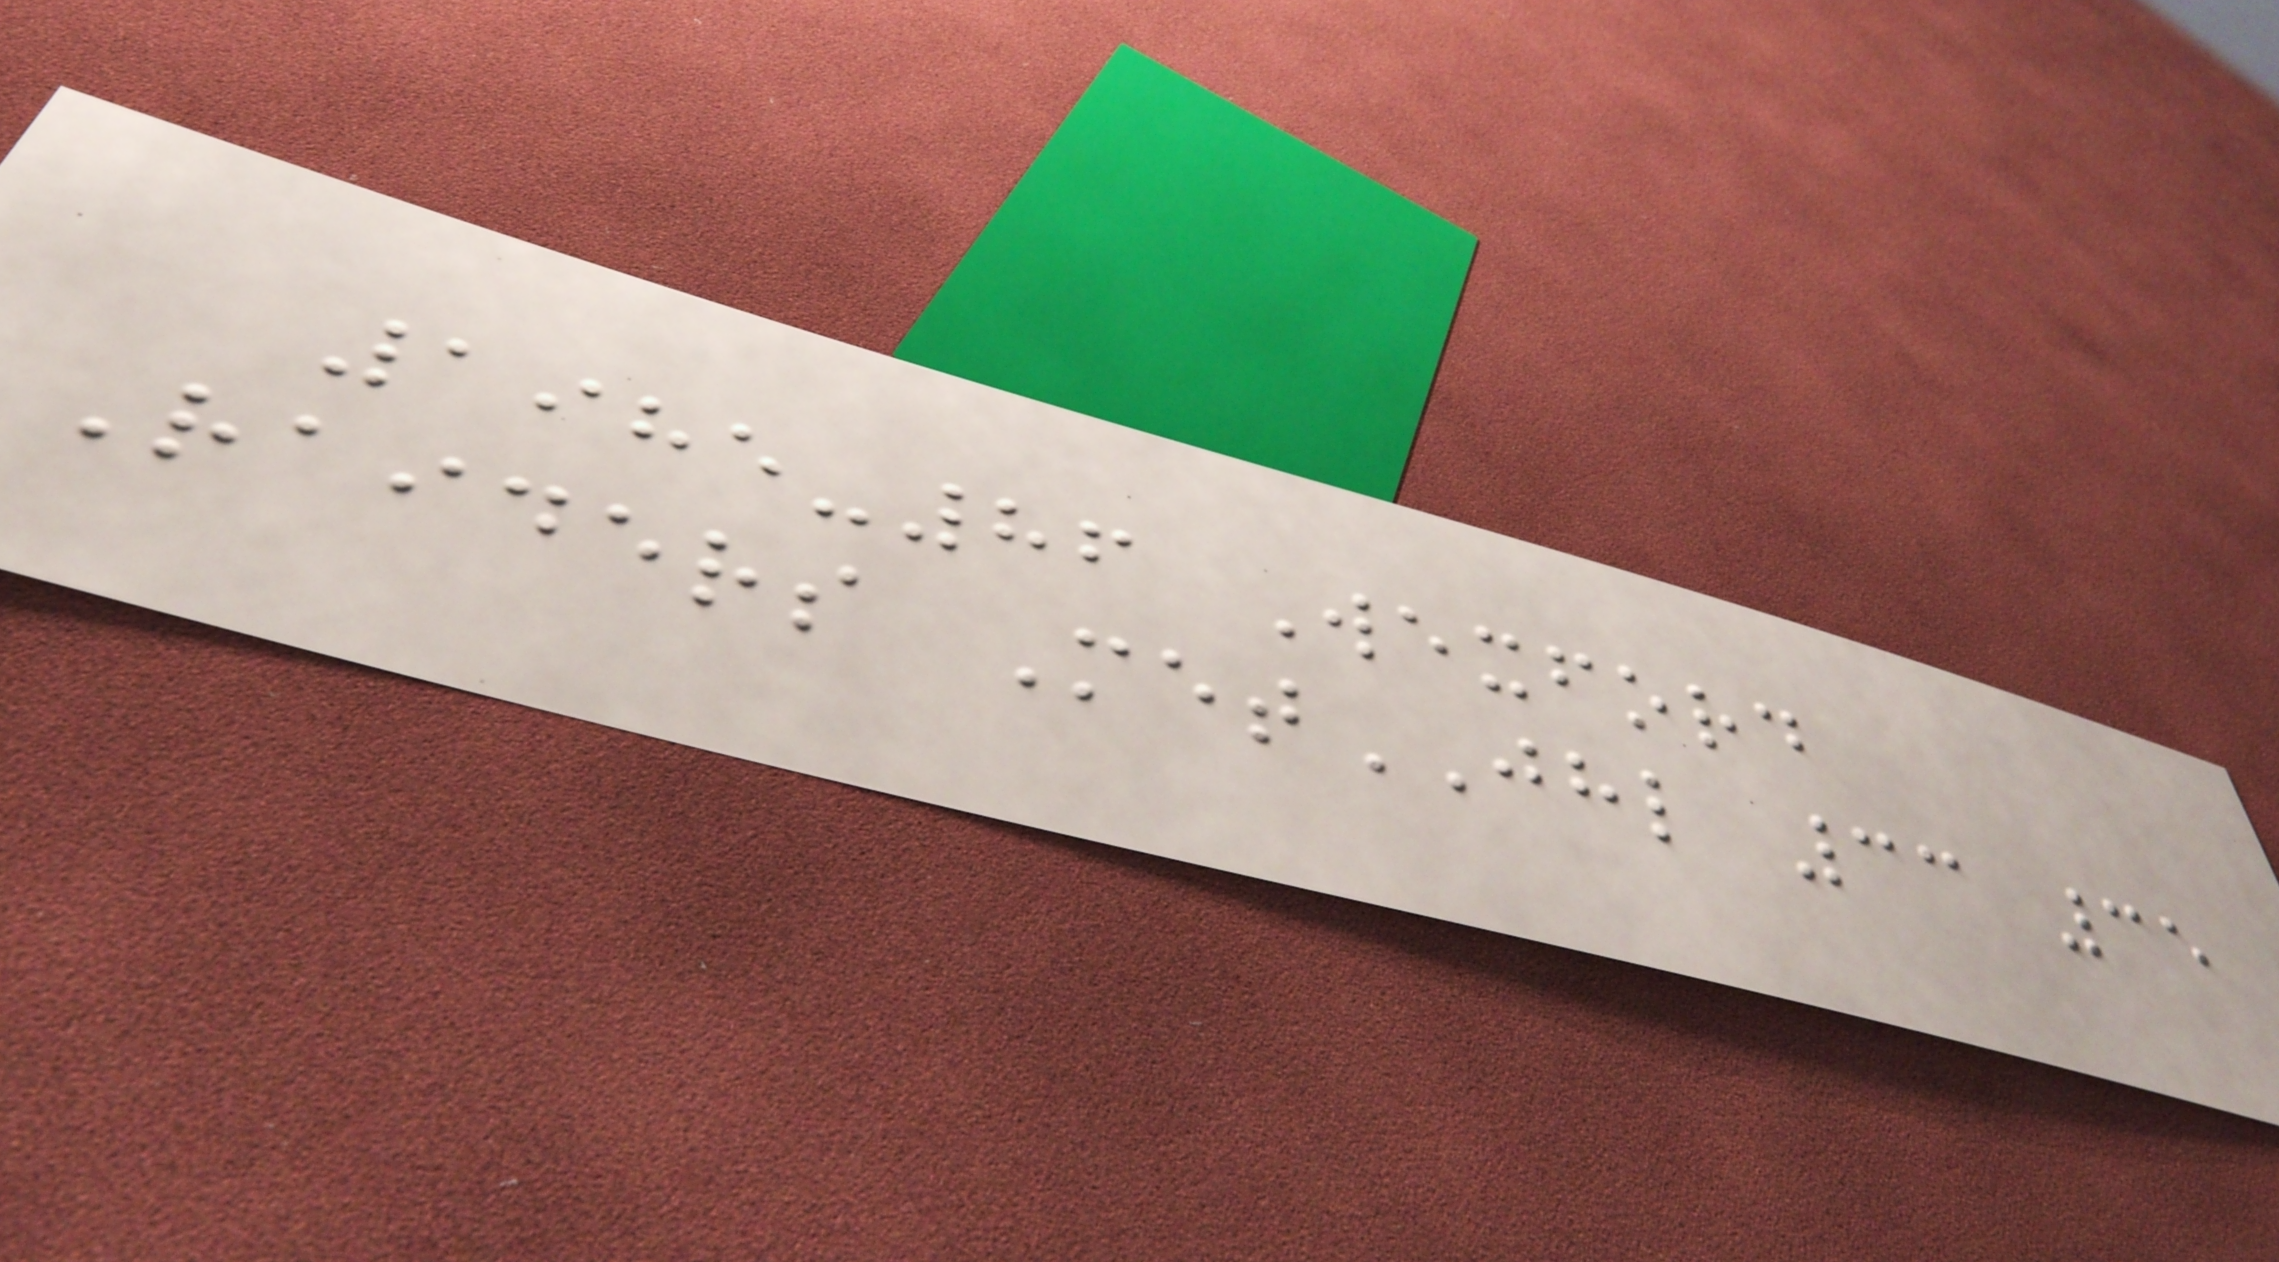1985-86 Wexford
Raiders MetJHL 33 35
